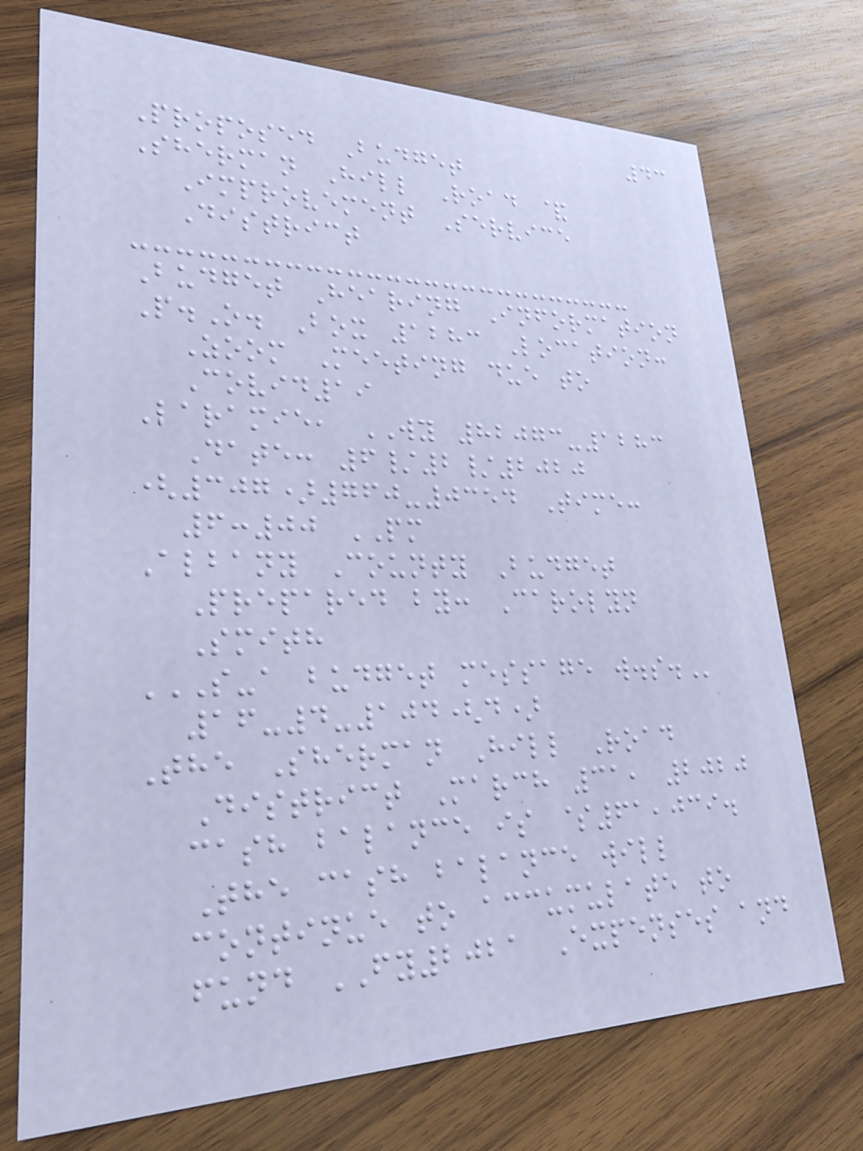43
Proposed Budget
Sherman Hill Road &
Improvement Service
District
Budget Hearing Information
P.O. Box 1283 Location:
Zoom Meeting due to
Covid19
Laramie, WY 82073-1283
Date: 6/2/2020
(307)760-0354 Time:
6:00 PM
Albany County Budget
Prepared by: Carolyn
Smith
S-A BUDGET MESSAGE W.S.
16-4-104(d)
The Sherman Hill Road
District March 31, 2020
cash balance is $61,039.
The cash balance will
continue to accumulate to
fund FY2021 Expenses and
